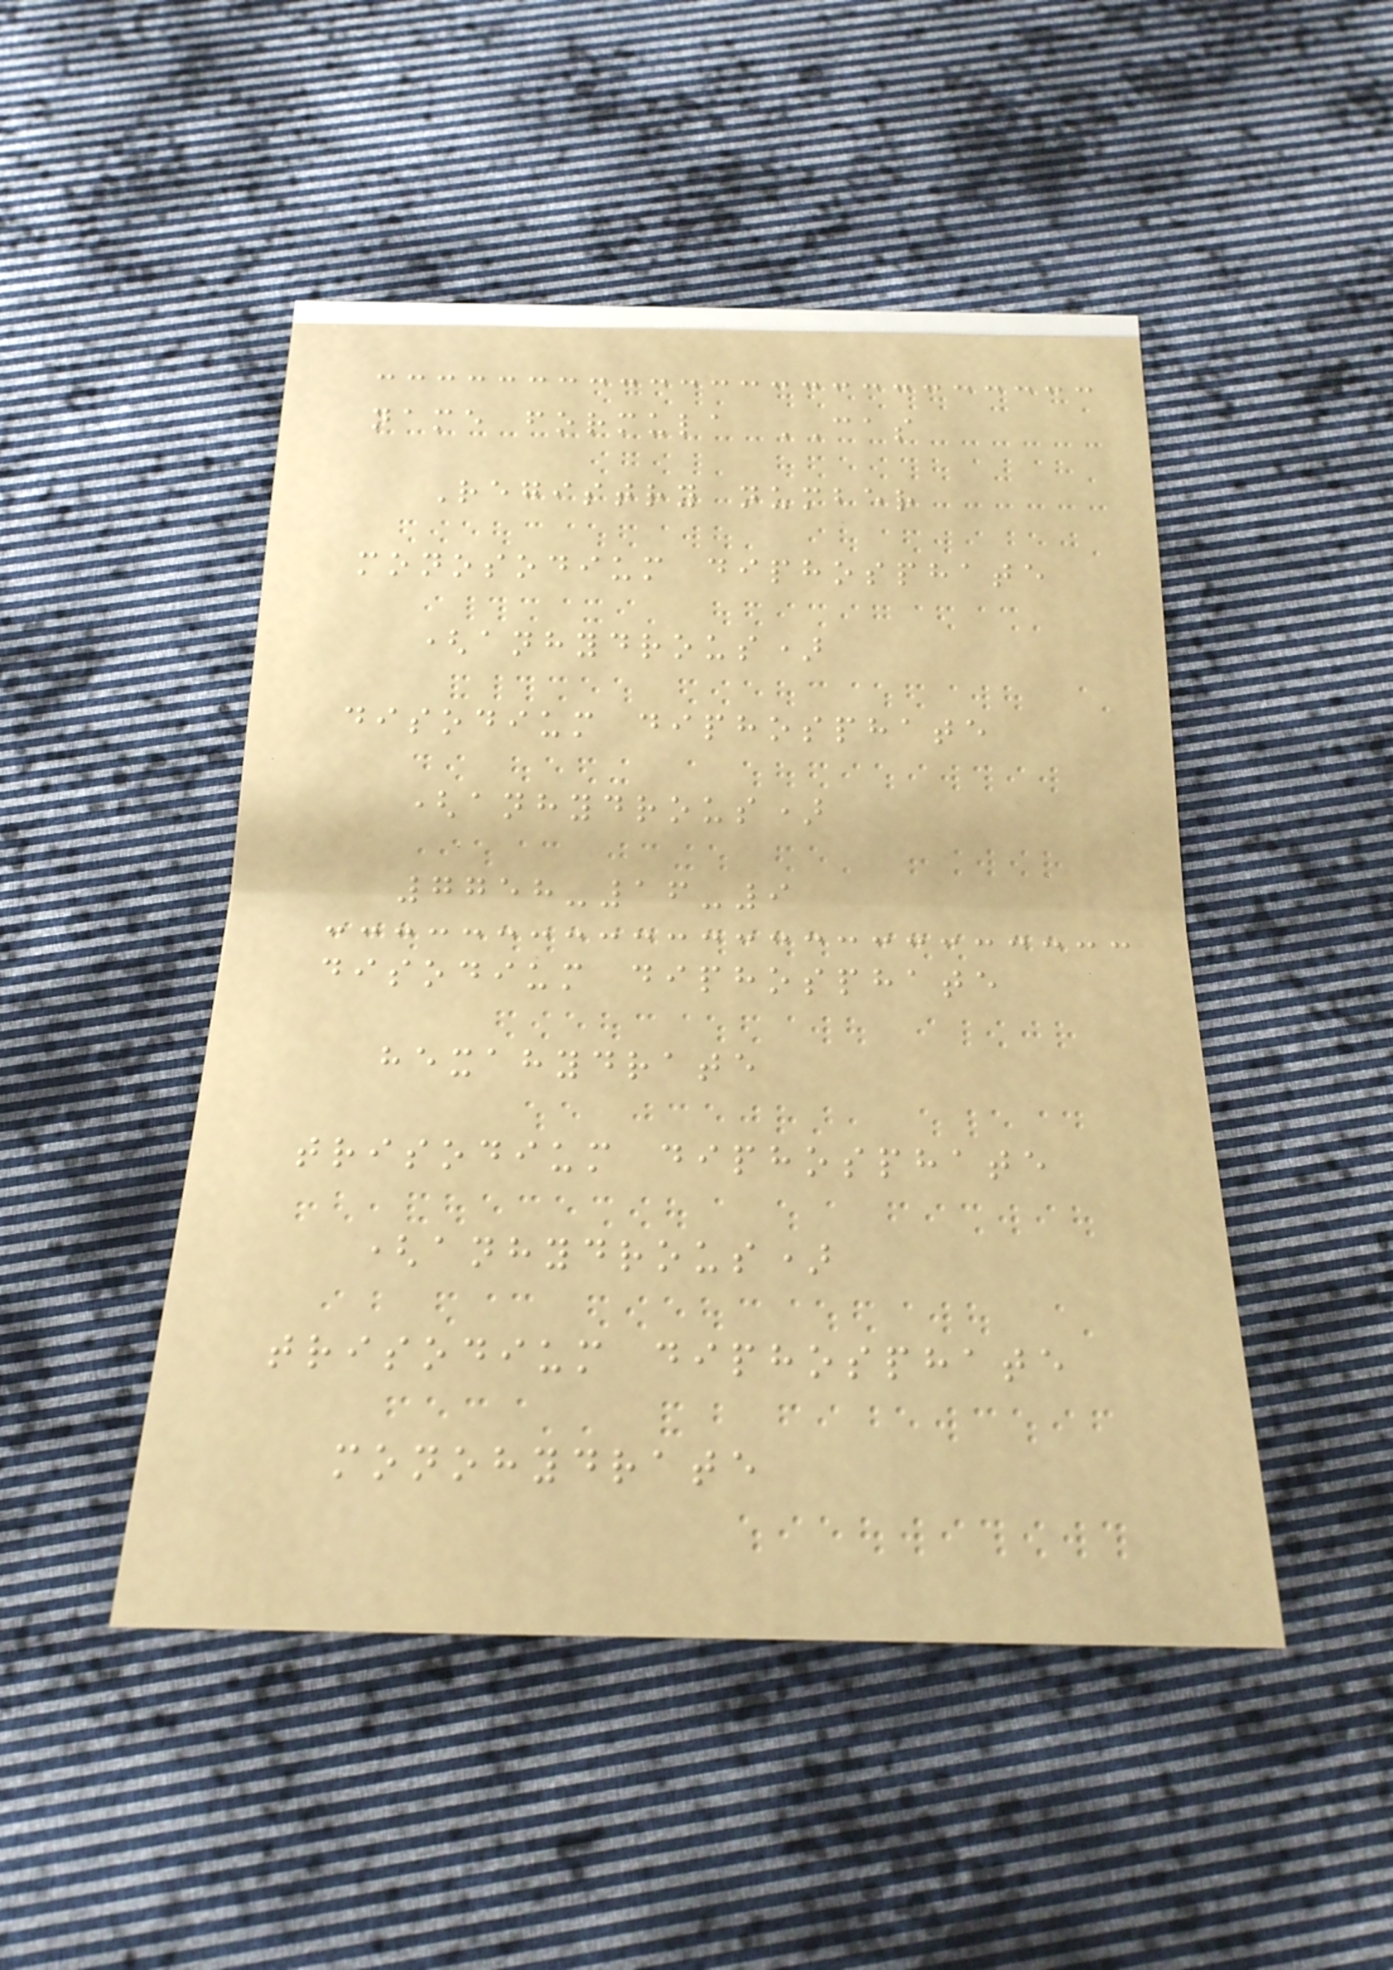name formula CAS
Registry number
monosodium diphosphate
(anhydrous)
disodium diphosphate
(anhydrous)
7758-16-9
disodium diphosphate
hexahydrate
trisodium diphosphate
(anhydrous)
trisodium diphosphate
monohydrate
